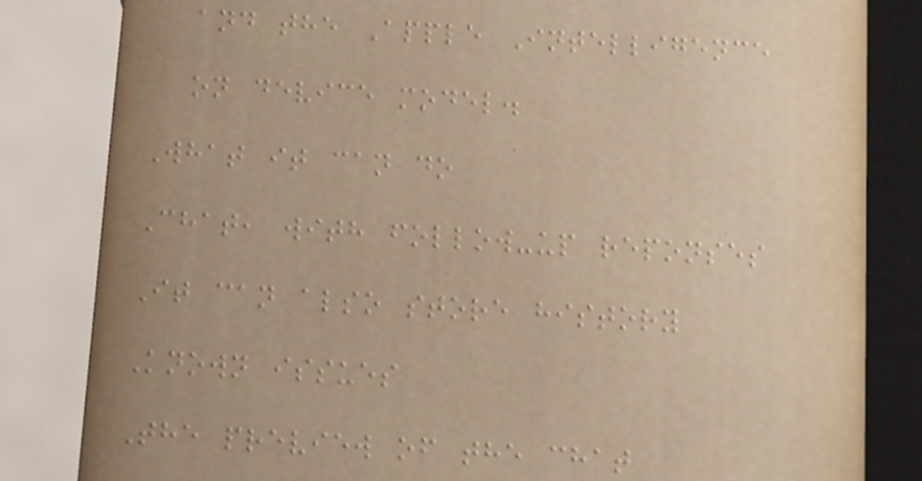and the Apple Intelligence
on device model.
What it can do
Chat, with follow-up reponses
It can also store history
Known issues
The preview of the chat
